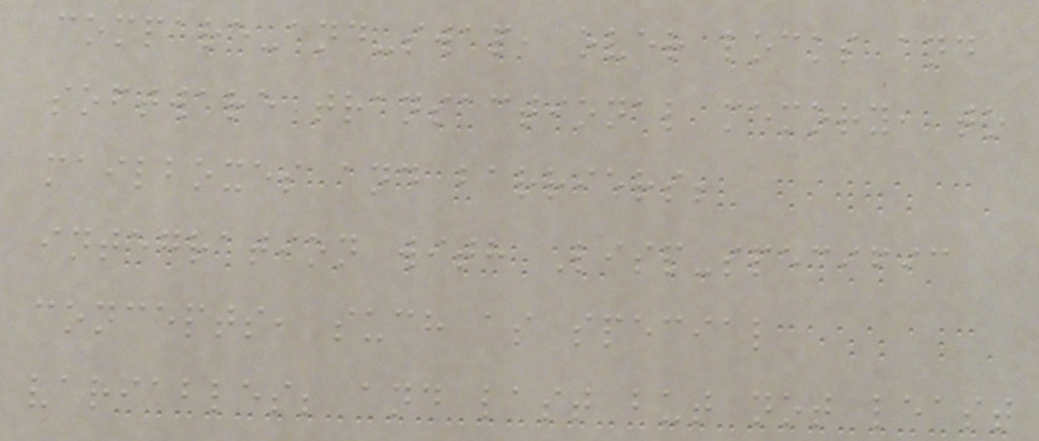compare-and-swap, over locks and
software transactional memory, to
mailboxes and barriers;
integration with Lisp-specific
concepts, such as special
variables; and last but not least
